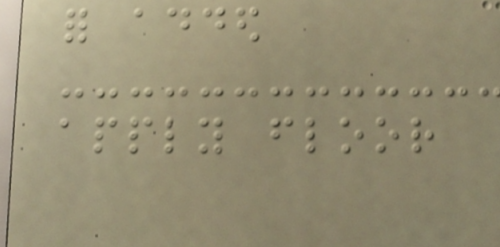for added
apply floor
